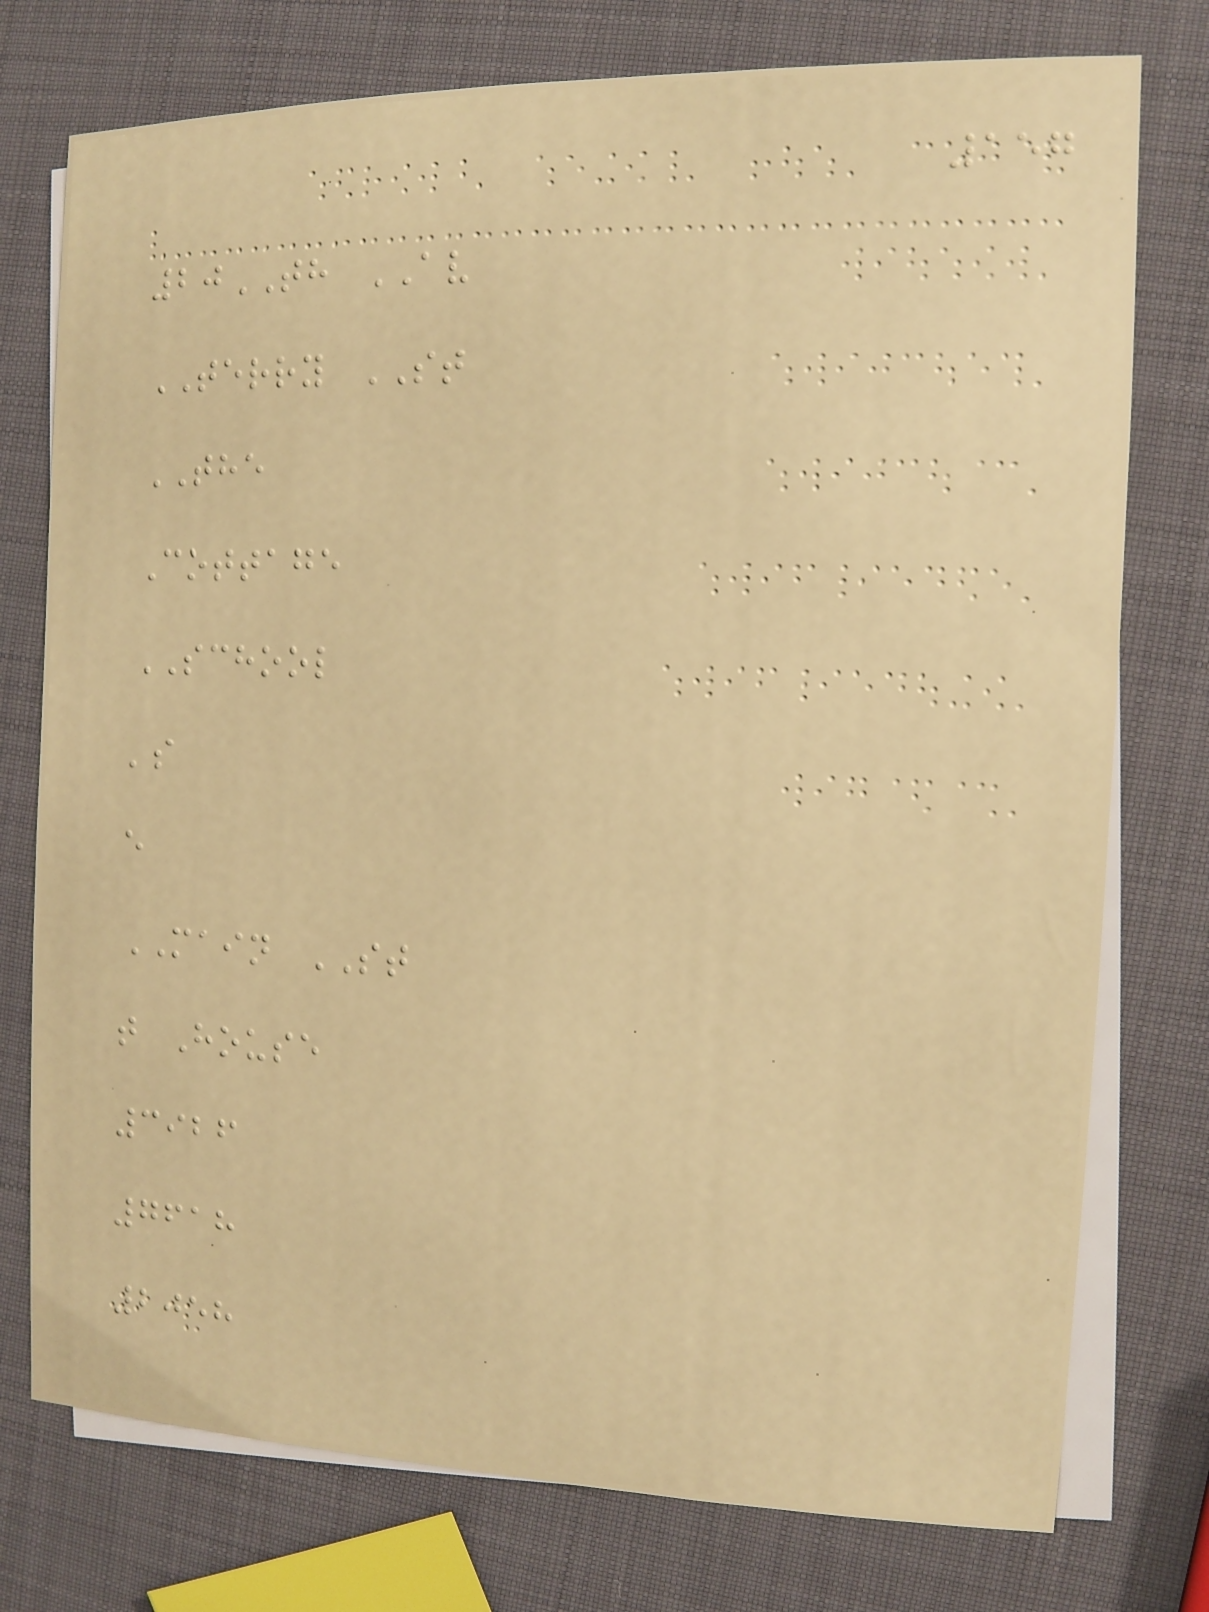157
20TH AV
TERRY ST
THE
Cottage
SCHOOL
's
e
MAIN ST
t House
3926
7618
2058
